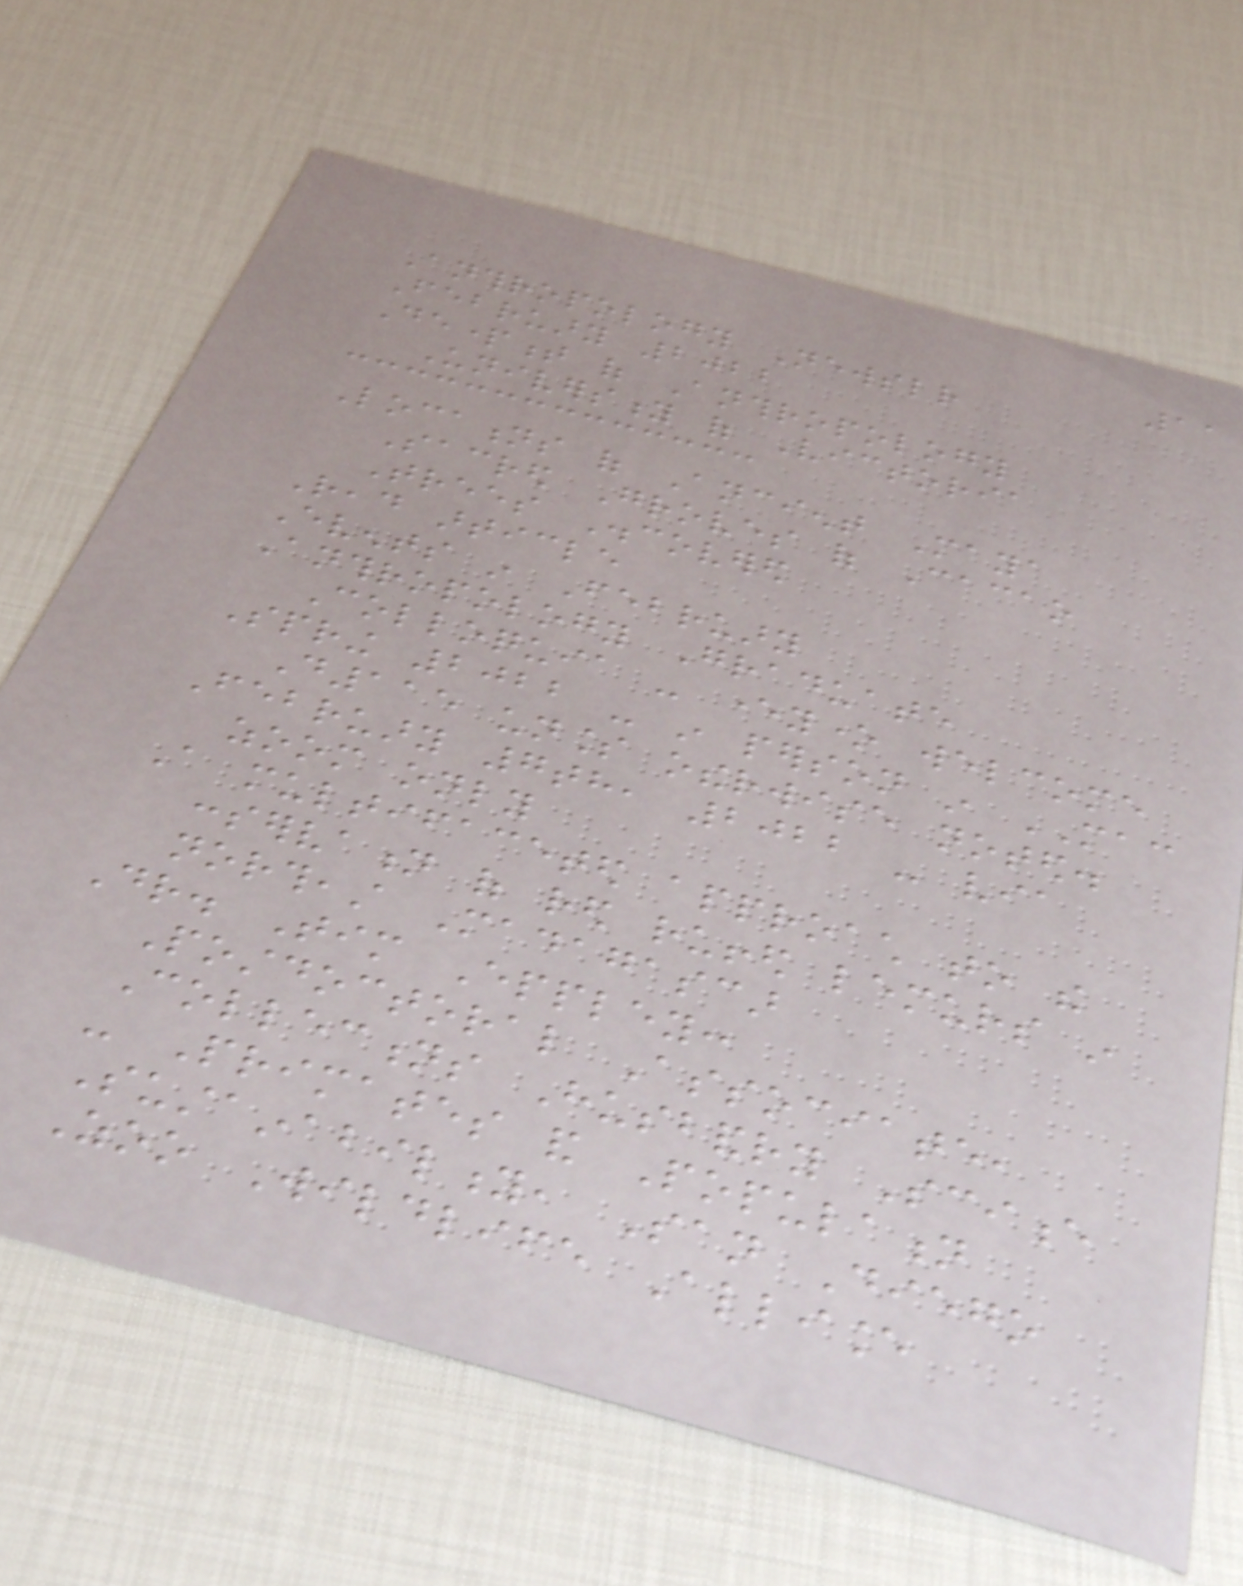11
Anthropology Newsletter
February 2022
Department of Anthropology
University of Victoria
Locations of Ancient Maya
Sacred Groves of Cacao
Trees Discovered
Read article
Events in February
Anthropology Graduate
Colloquia - everyone welcome
Spring 2022 - in person in MAC
D115 unless otherwise noted.
February 7th, 2022 - via
zoom only
A multifaceted approach to the
conservation of red ruffed lemurs in
northeast Madagascar
Dr. Tim Eppley:
Postdoctoral Associate,
Collections Husbandry Science
- Primates and Population
Sustainability, San Diego
Zoo Wildlife Alliance
